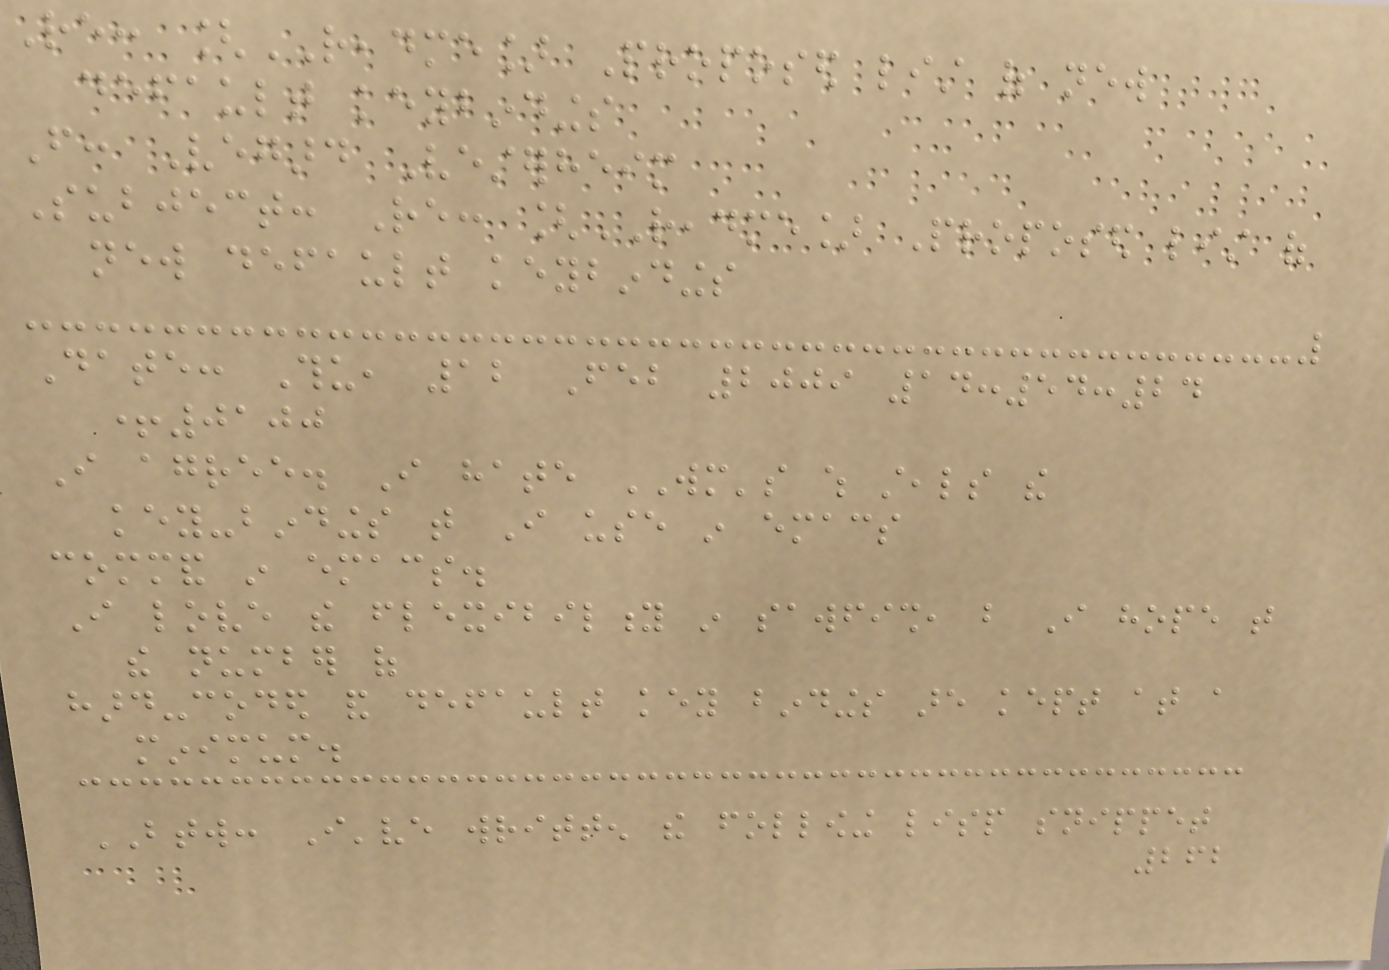Re: [README] Proposed list of new
default keybindings
From: Vegard Vesterheim
Subject: Re: [README] Proposed list of
new default keybindings
Date: Thu, 12 Feb 2009 14:54:24
+0100
I agree. I hate WM's which steals the
key-bindings that I use in emacs
command in emacs.
I love the flexibility in sawfish, but I hope that
the number of
hard-coded and default key bindings are kept at a
minimum.
BTW: I've written the following lisp snippet
262
